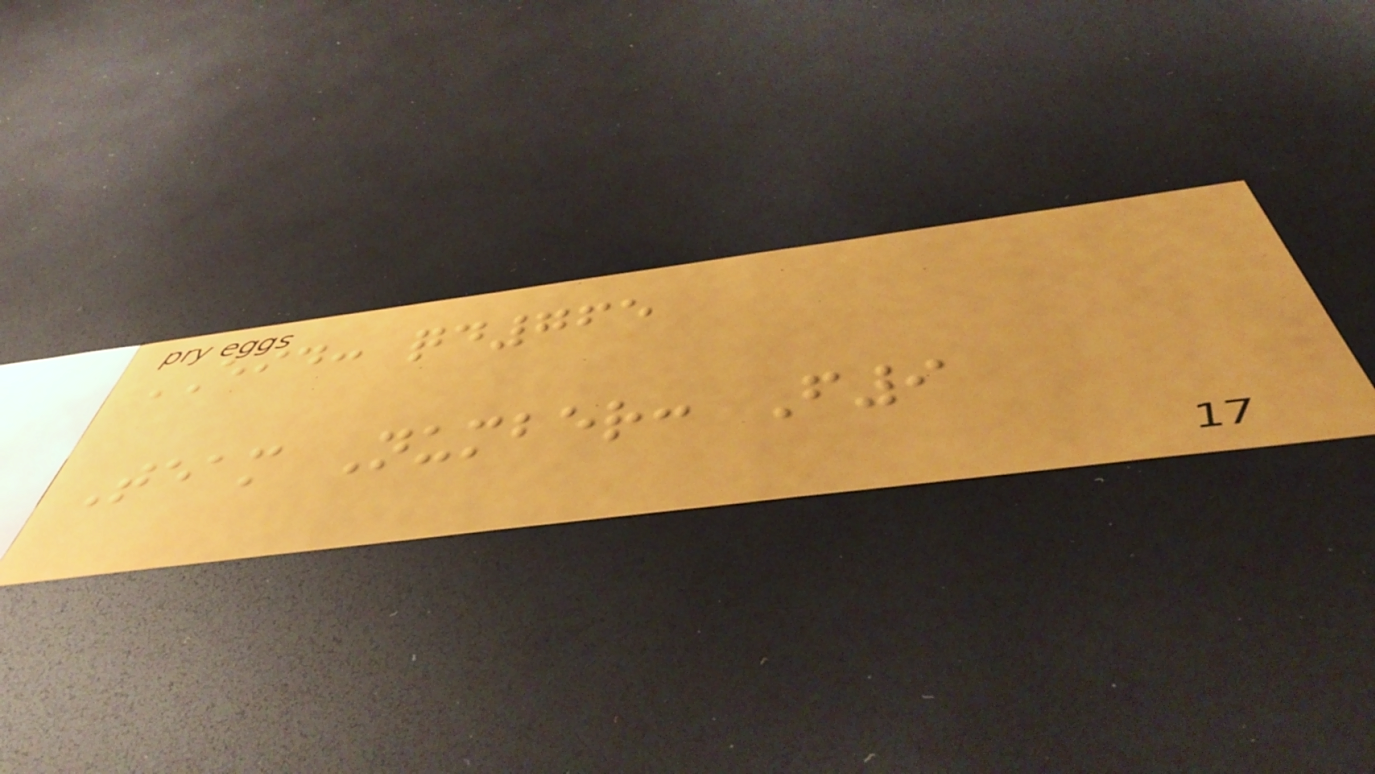EID: qd765
Team Number: F9
